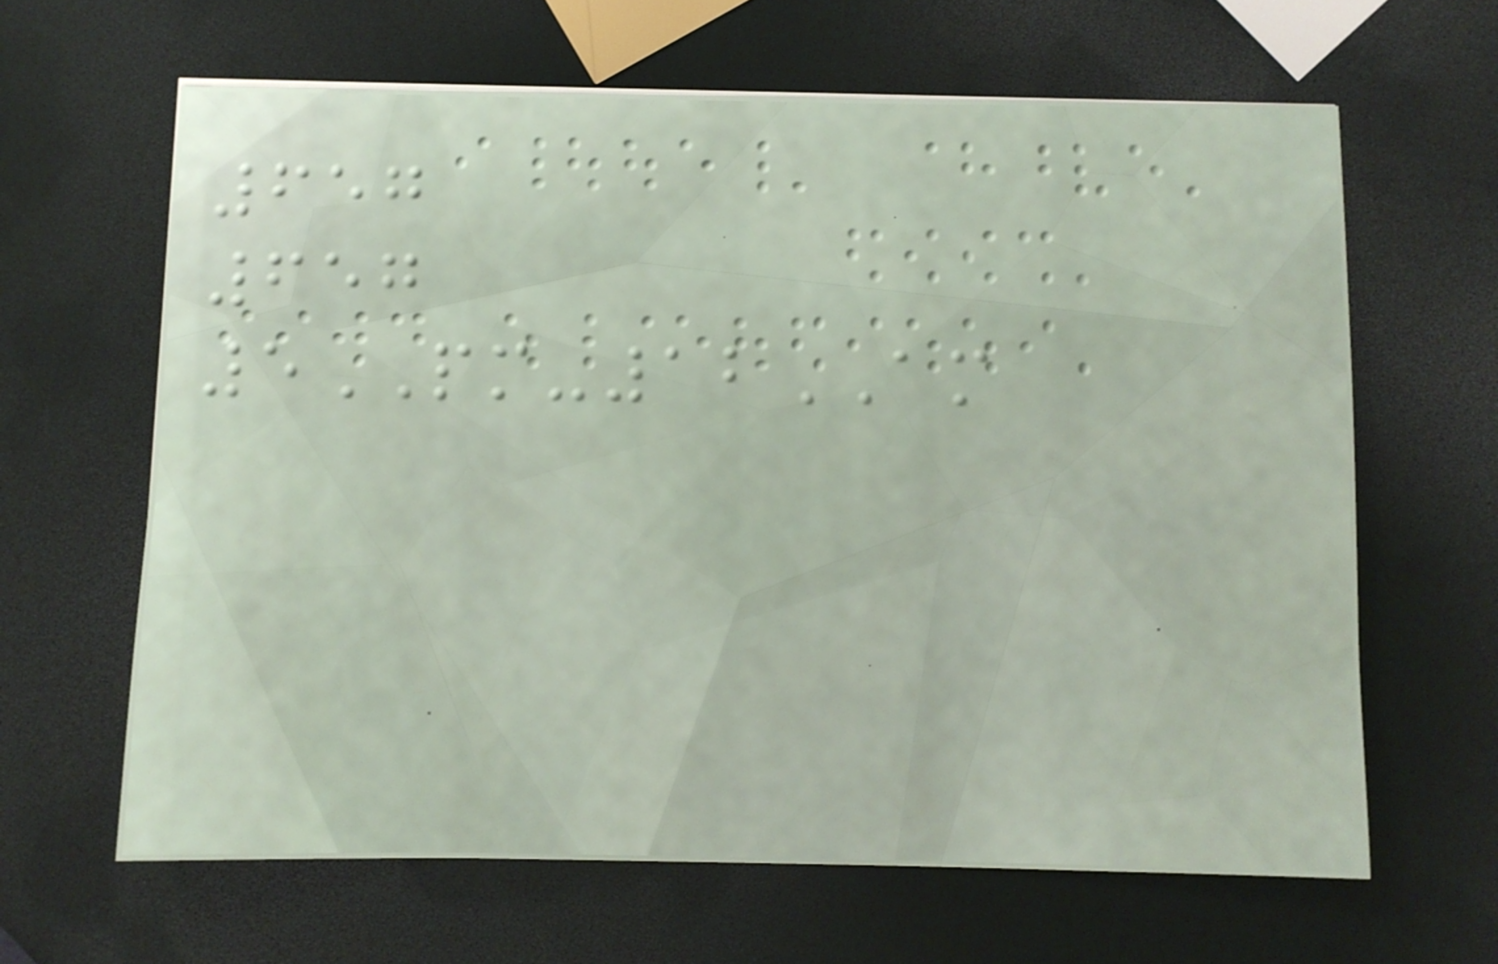657
657
5PM-12AM
